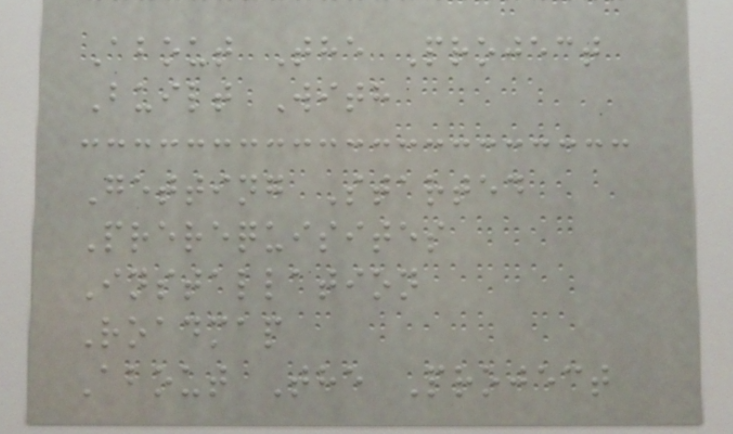About The Project
Built With
Getting Started
Prerequisites
Installation
Roadmap
About The Project
